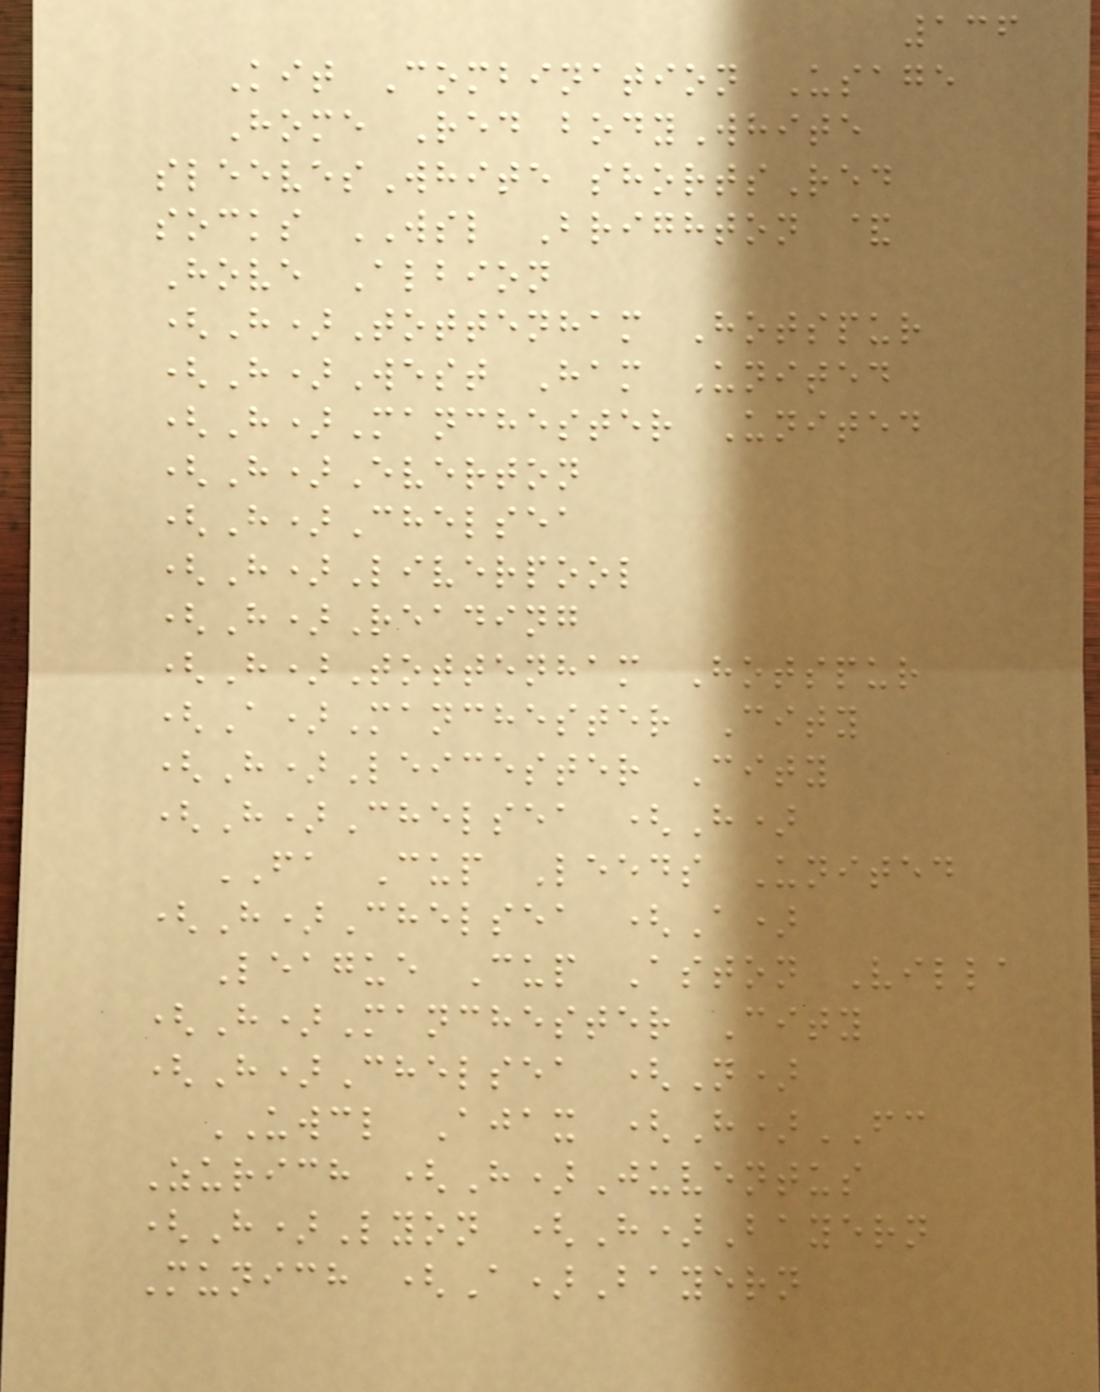136
Kit Combination Usage
Home Red bodyWhite
sleevesWhite shortsRed
socks WSL Brighton &
Hove Albion
(H)Tottenham Hotspur
(H)West Ham United
(H)Manchester United
(H)Everton
(H)Chelsea
(H)Liverpool
(H)Reading
(H)Tottenham Hotspur
(A)Manchester City
(H)Leicester City
(H)Chelsea (H)
FA Cup Leeds United
(H)Chelsea (A)
League Cup Aston Villa
(H)Manchester City
(H)Chelsea (N)
UWCL Ajax (H)FC
Zurich (H)Juventus
(H)Lyon (H)Bayern
Munich (A)Bayern
